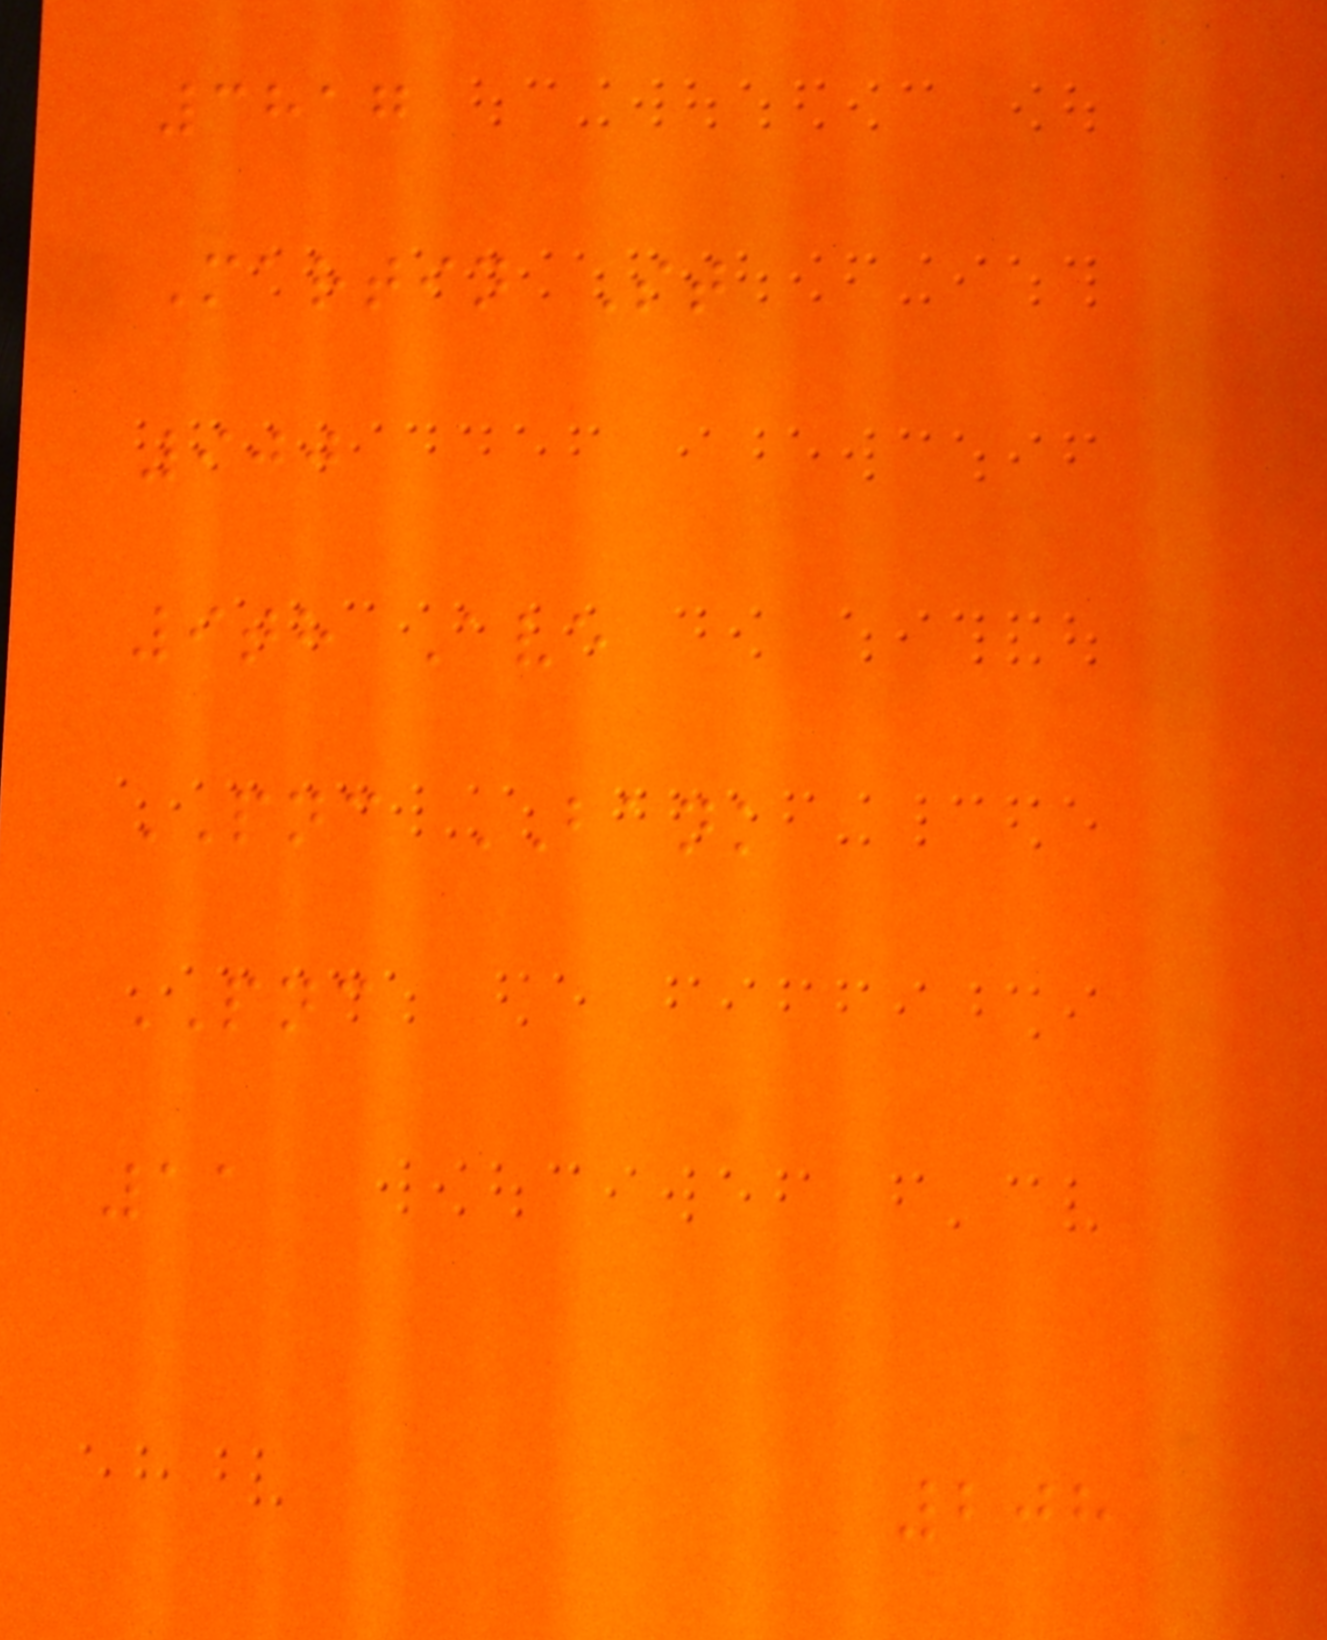3817
Martin St
900
9th Ave
PNC BANK
PNC
11
208
